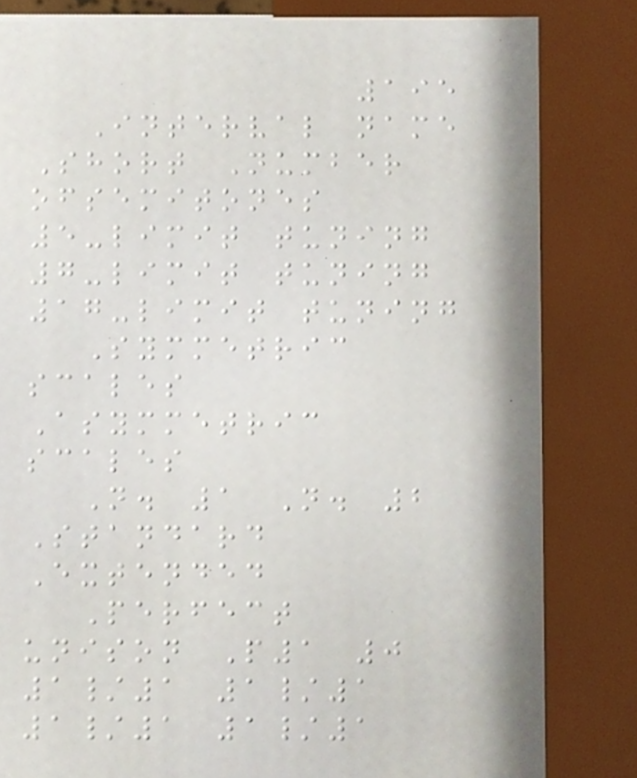195
Interval name
Short Number
ofsemitones
5-limit tuning
7-limit tuning
17-limit tuning
Symmetric
scales
Asymmetric
scales
N. 1 N. 2
Standard
Extended
Perfect
unison P1 0
1/1 1/1
1/1 1/1
